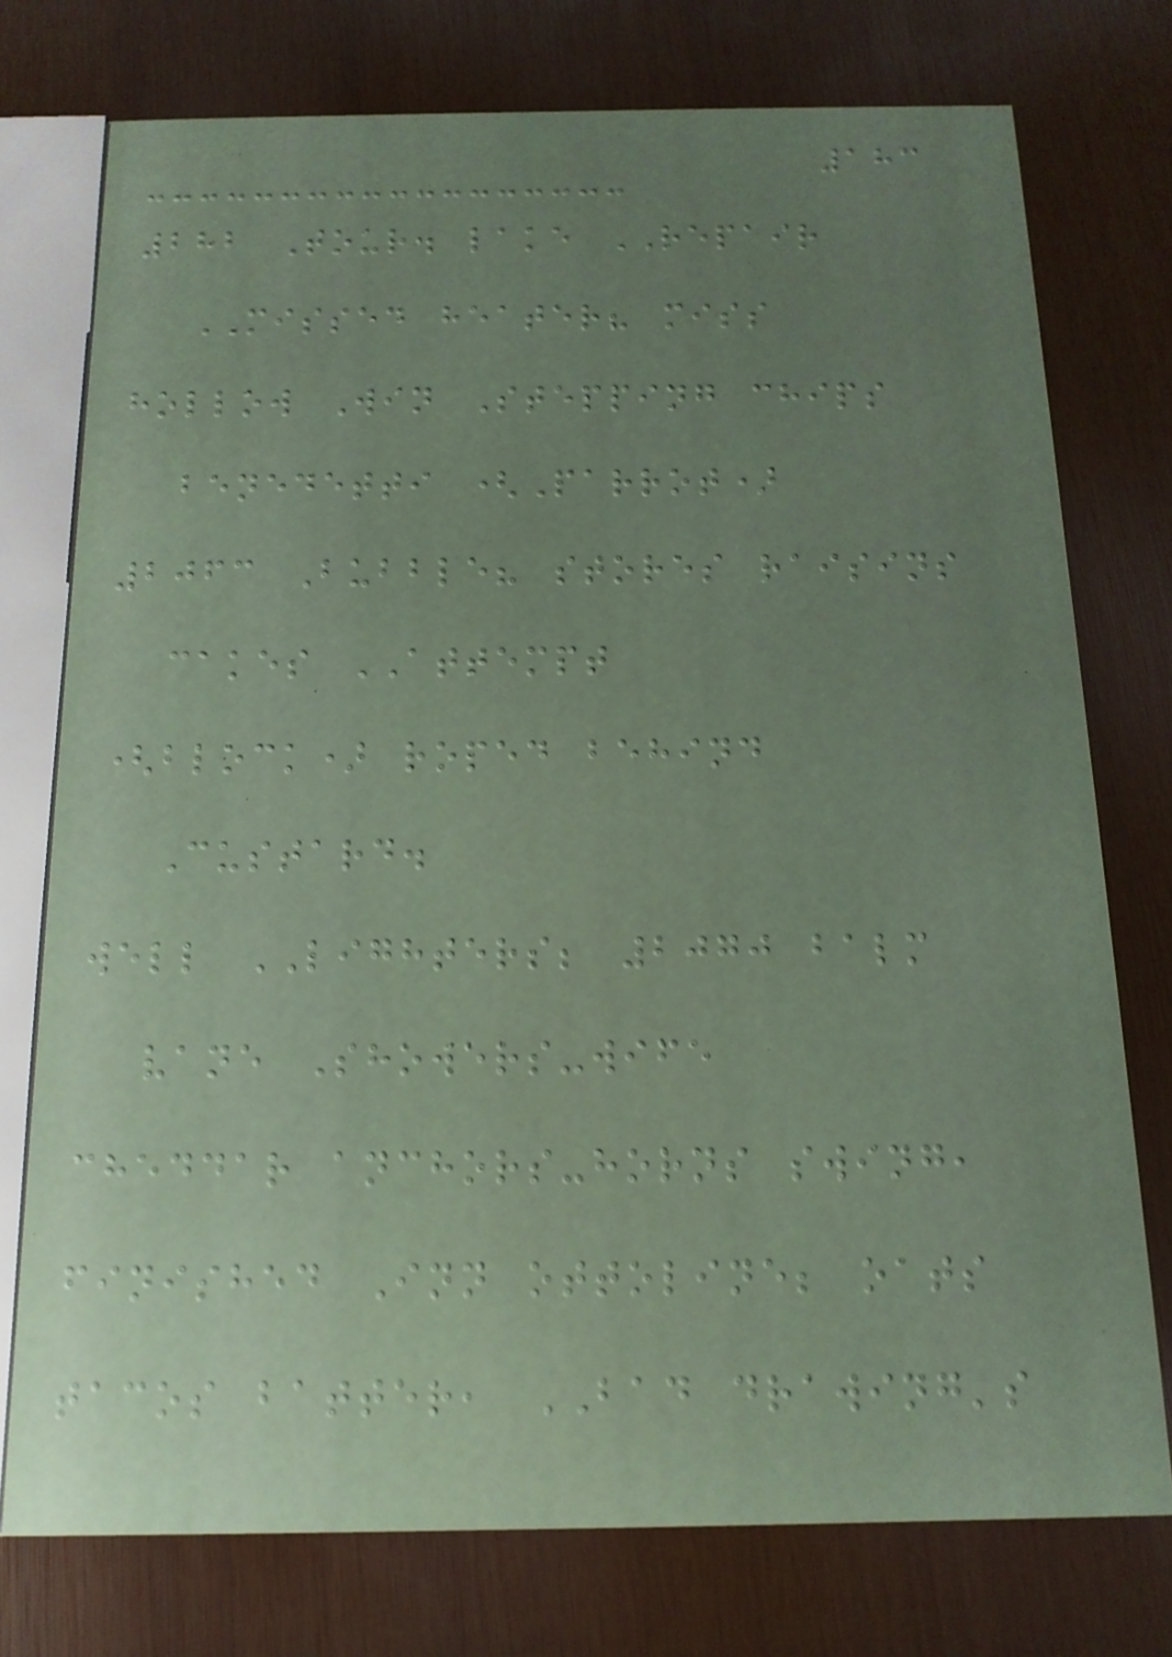183
282 Tour. lake REPAIR
MISSED heater? miss
hollow Win Stepping chips
benedetti (Parrot)
2063 Bubble? stores raisins
cakes ATTEMPT
(block) roped behind
Custard.
well LIGHTERS; 2070 balm
vane Showers-wife
cheddar anchors-horns swing,
finished Inn ottoline; oats
tacos batter, BAD drawing's
